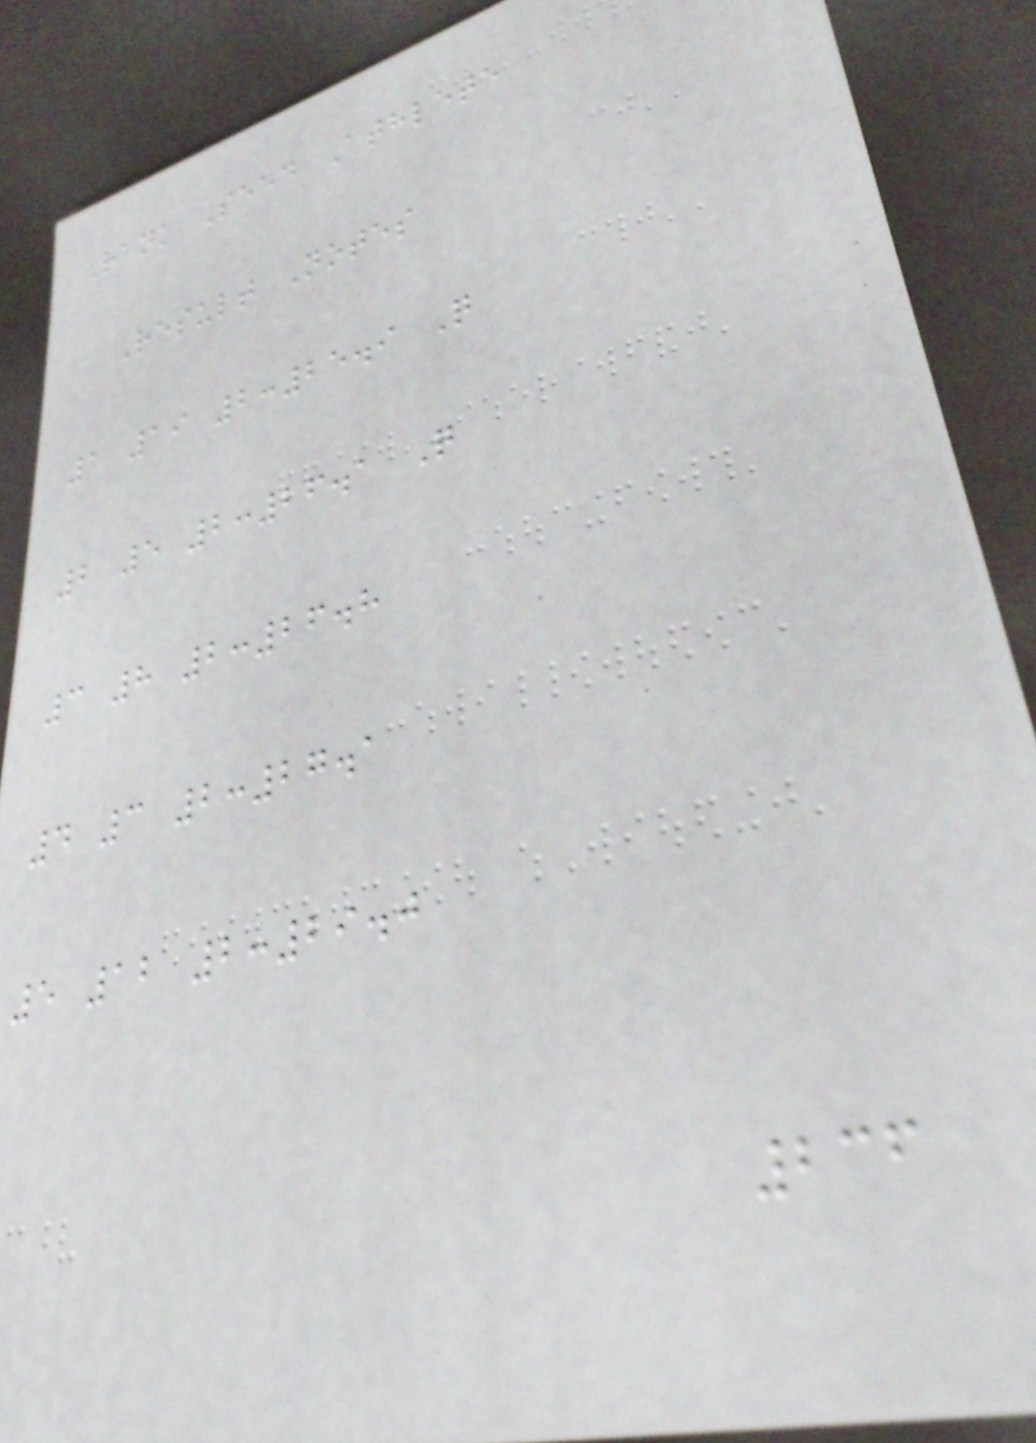Rank Seed Athlete
Result Notes
1 19 2:25.9 Q
2 5 2:26.1 Q
3 8 2:26.8
4 3 2:27.1
5 12 2:29.0
236
